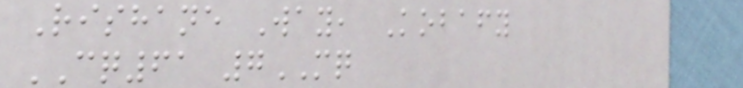Rishane Way, Kobafy
CQ61 7MQ
